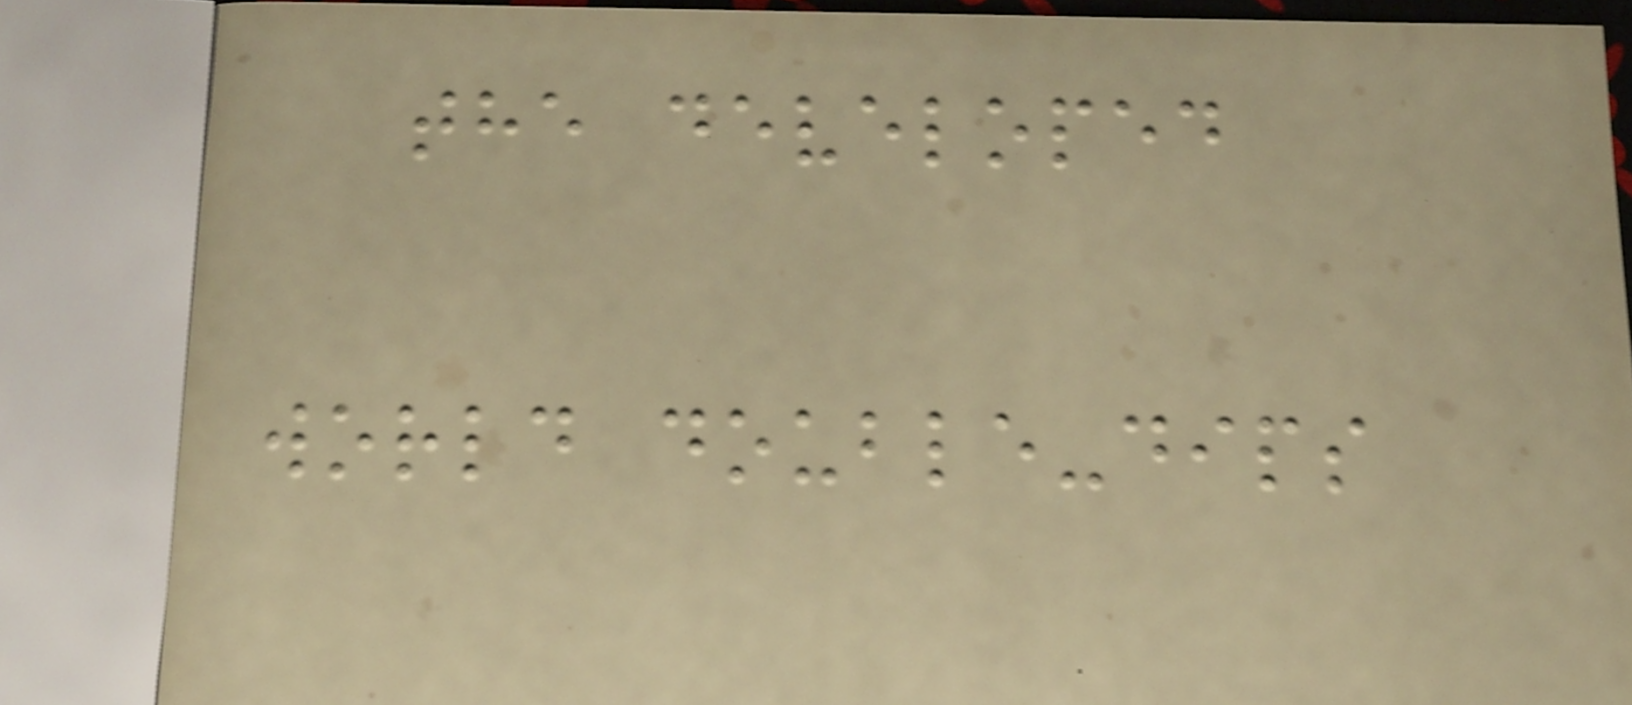the developed
world double-dips
